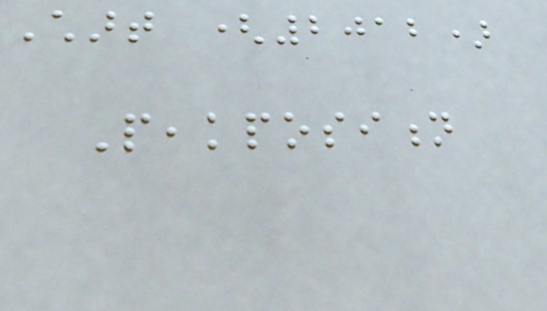Chart (2012)
Peakposition
